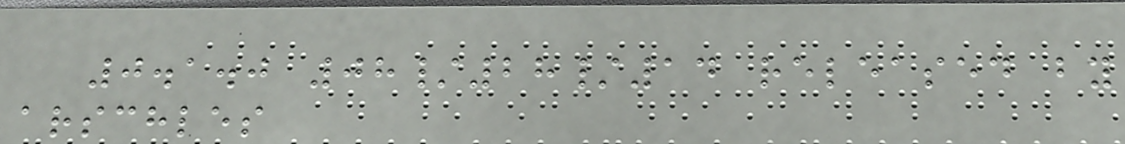0.1.0 08/28/14 released by
arschles
